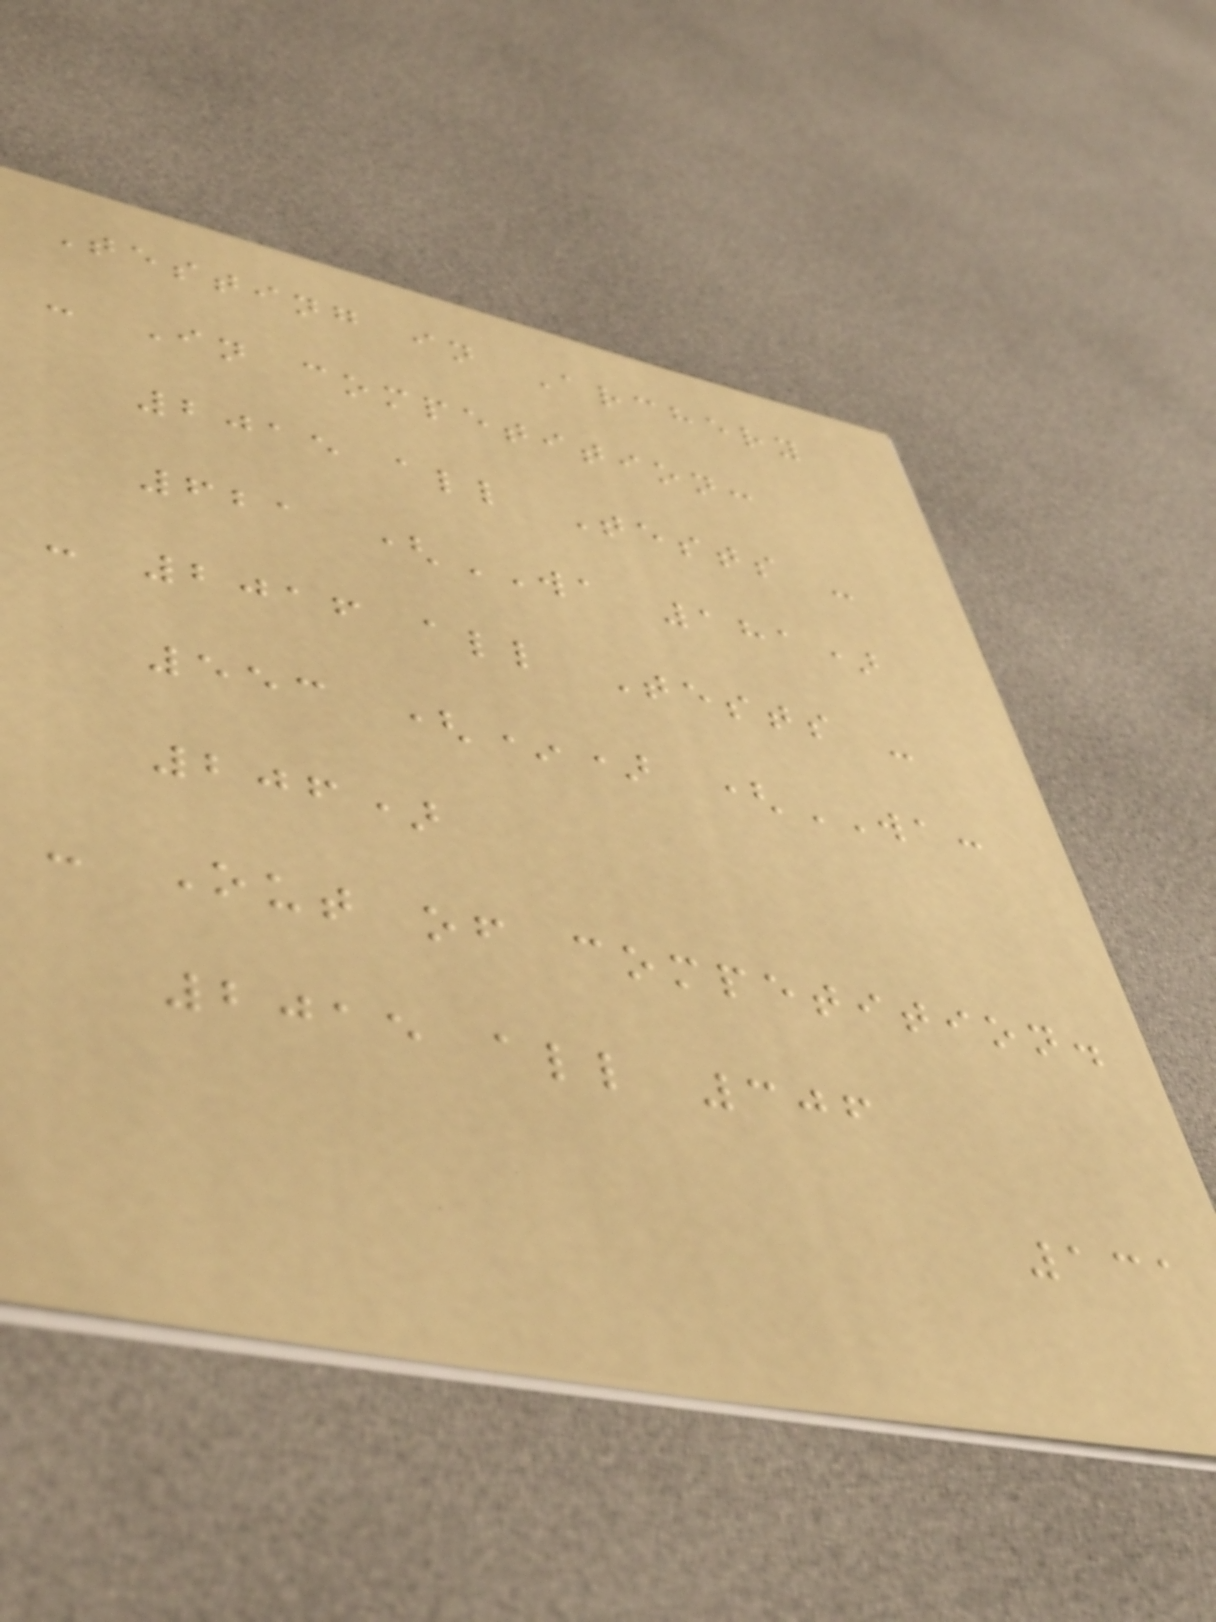Testing in Archery
- In competition:
2015 all Tests -
621 (WA 181)
- 2016 all Tests -
553 (*) (WA:
206)
- Out of competition.
2015 all 306
131
